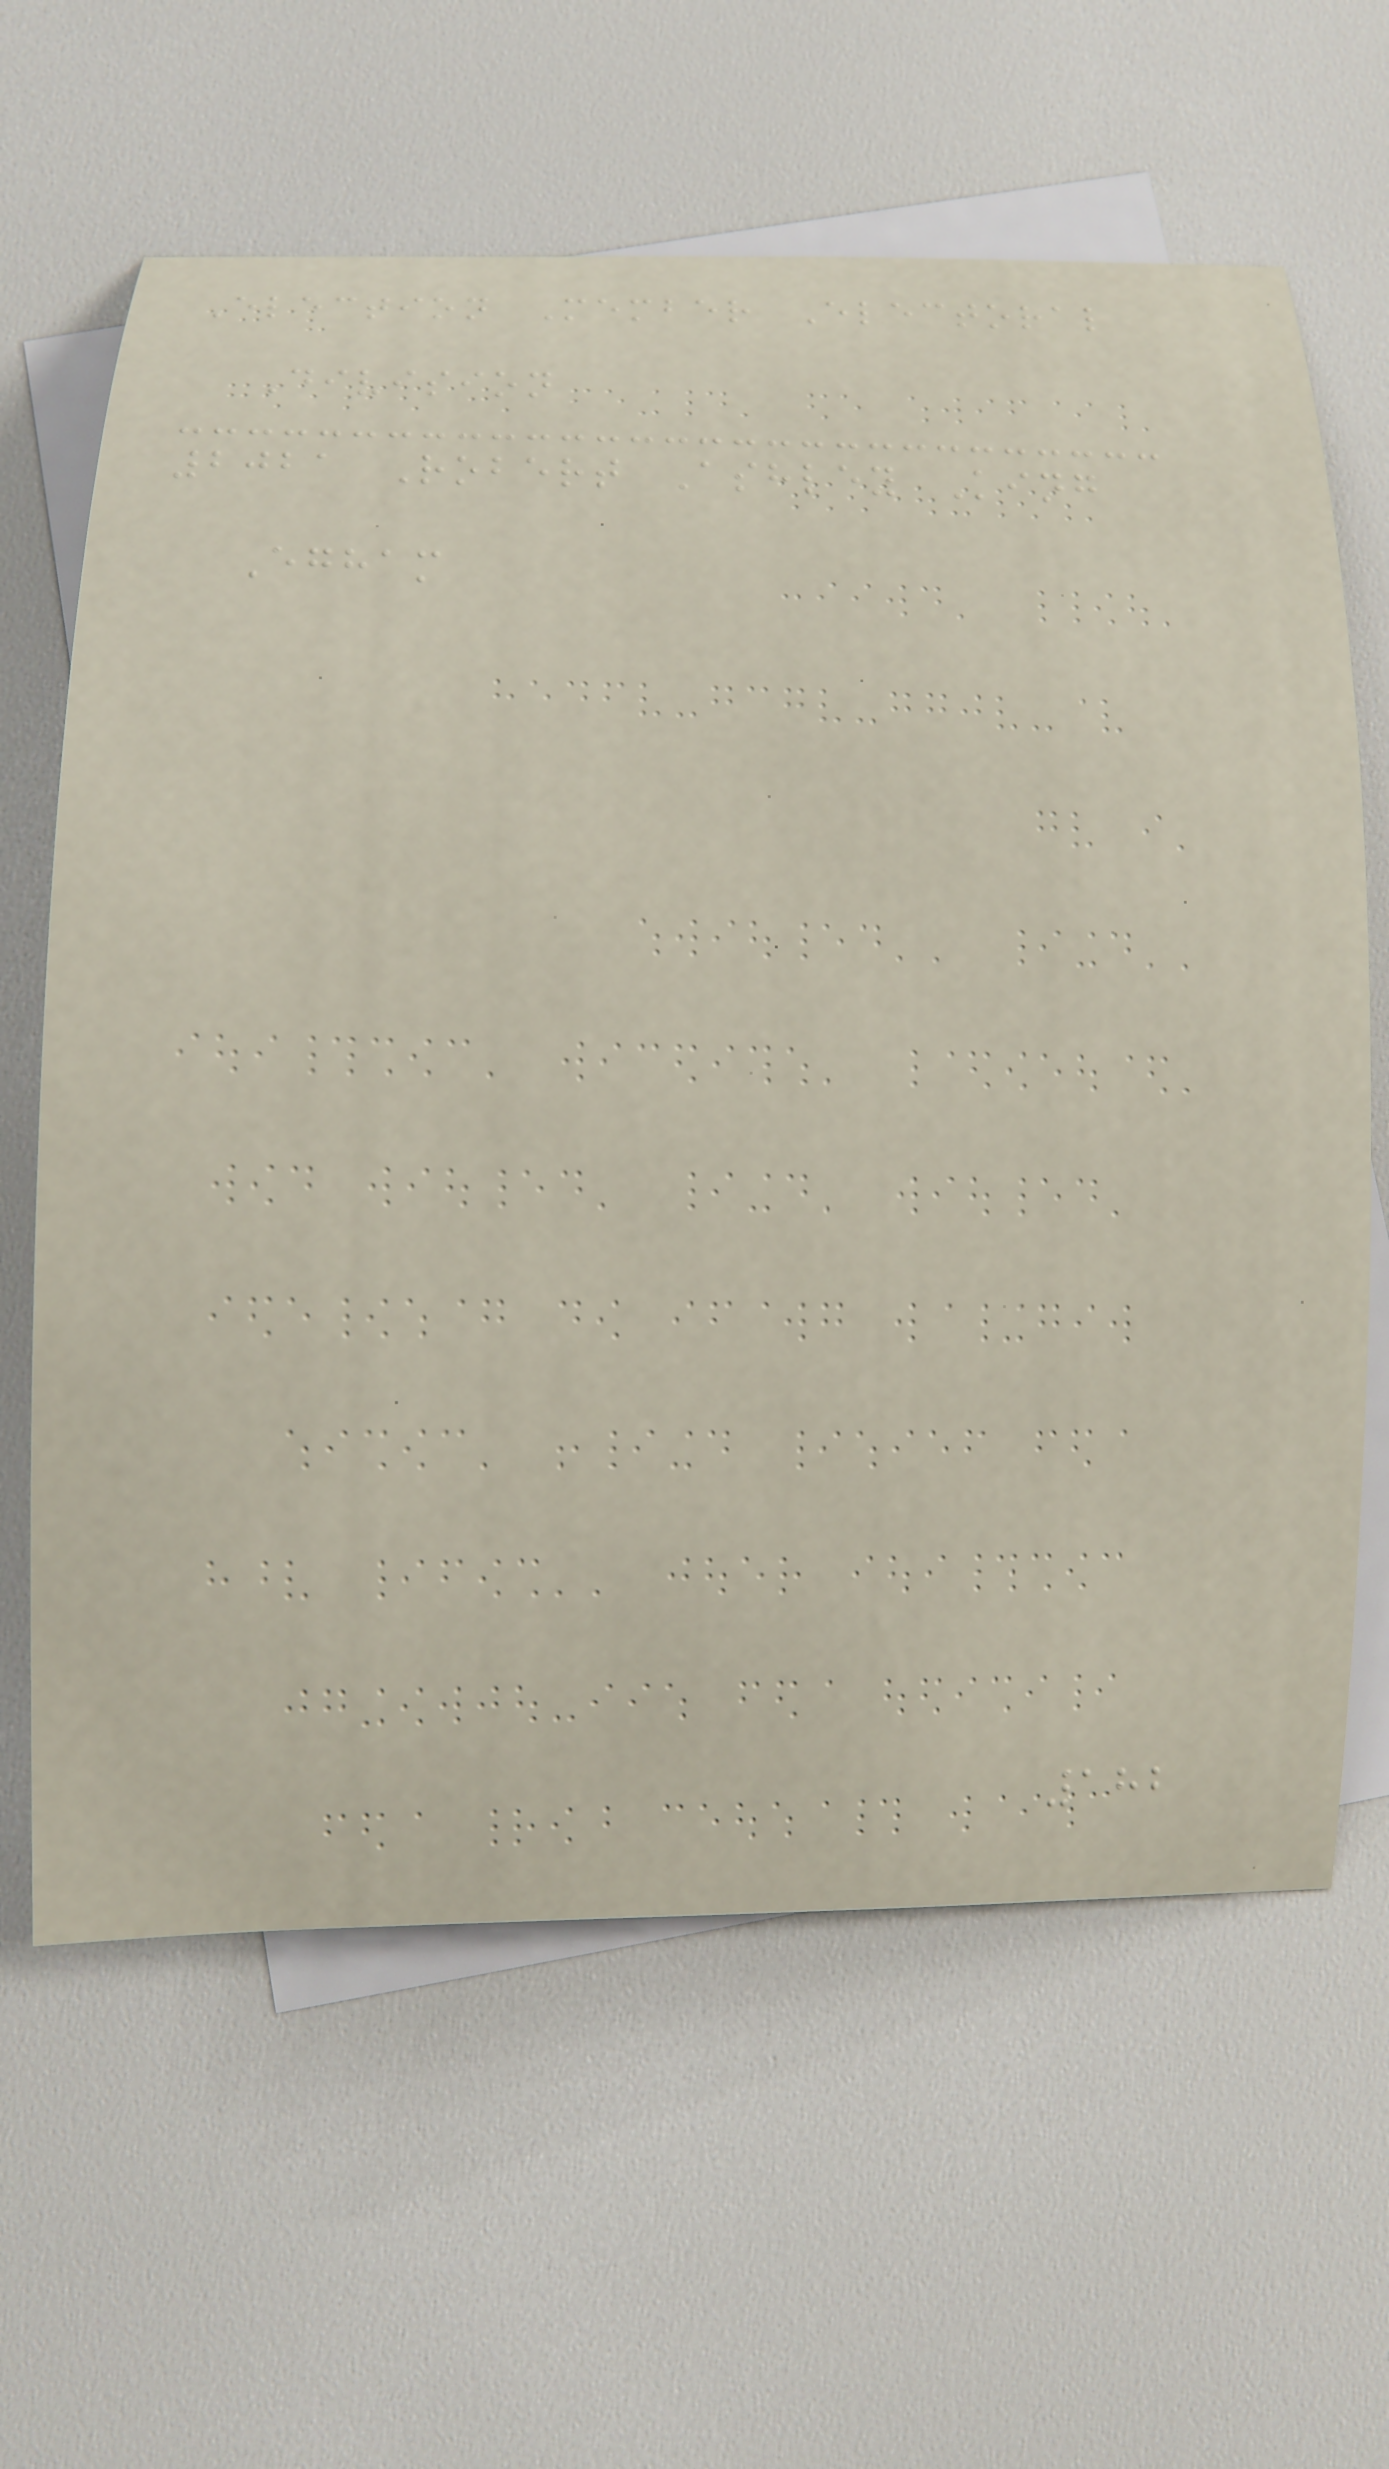Election Member Electoral
Division
2021 Robert Ashley King
Egham
182
